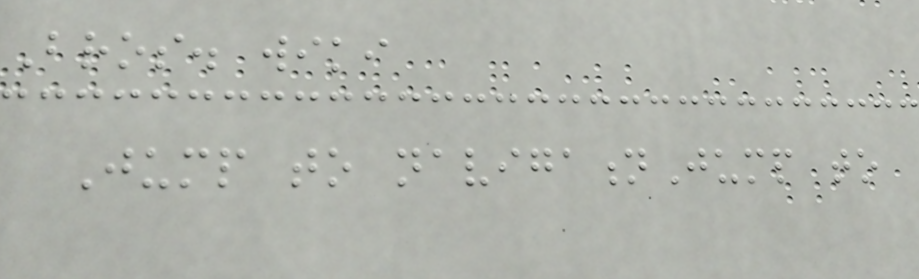Bros. wiki
Jump to navigationJump to
